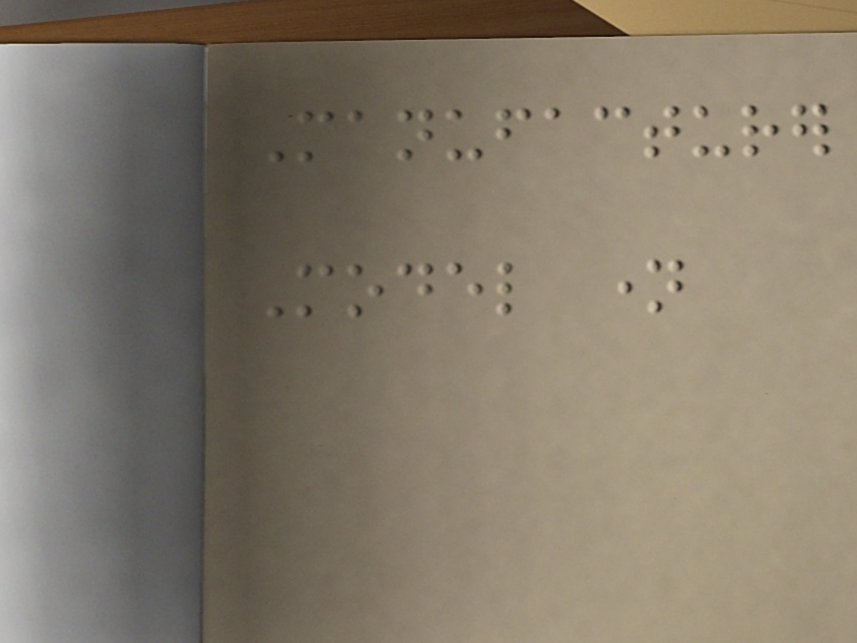Manufacturer
Model name
